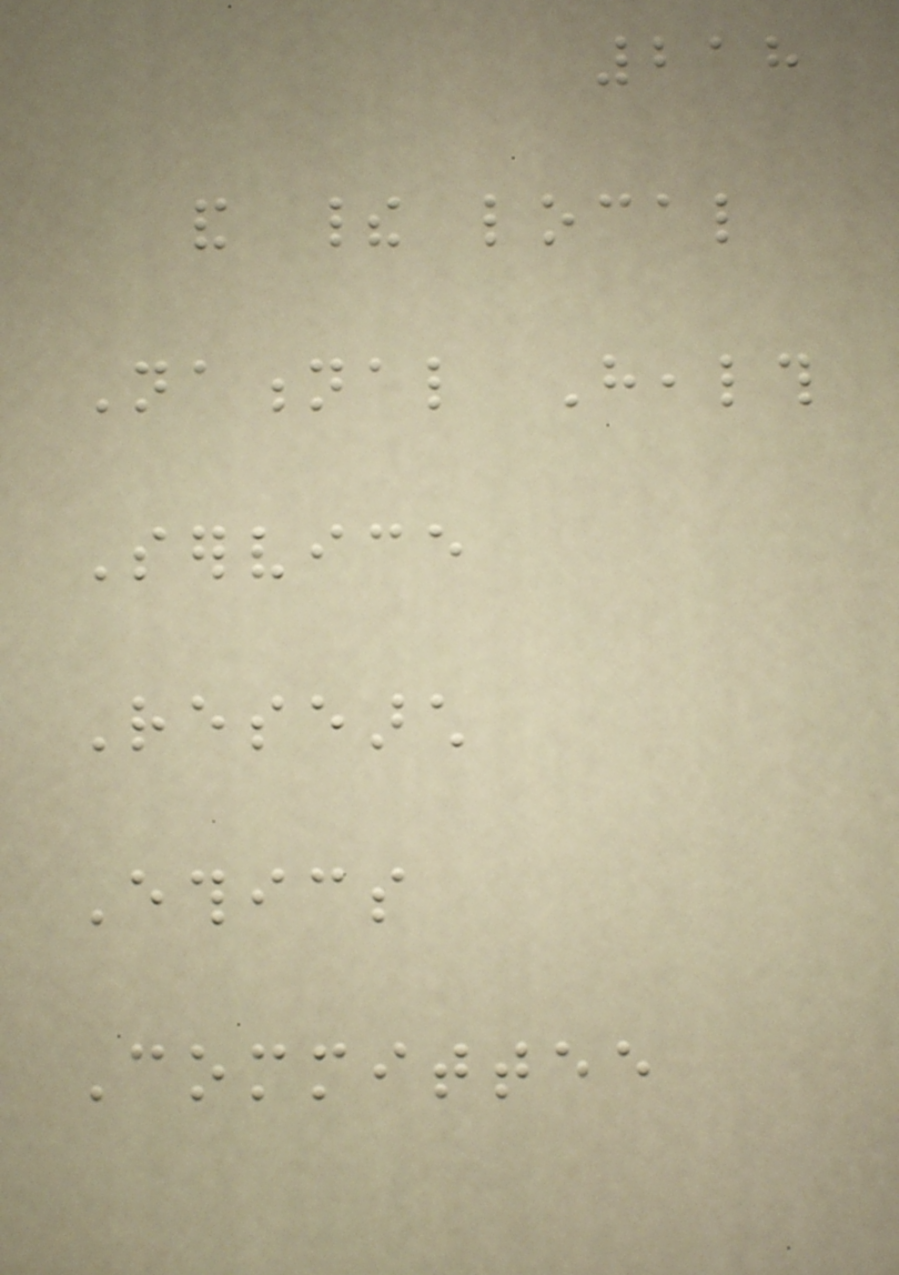218
and their local
National Health
Service
Research
Ethics
Committee
